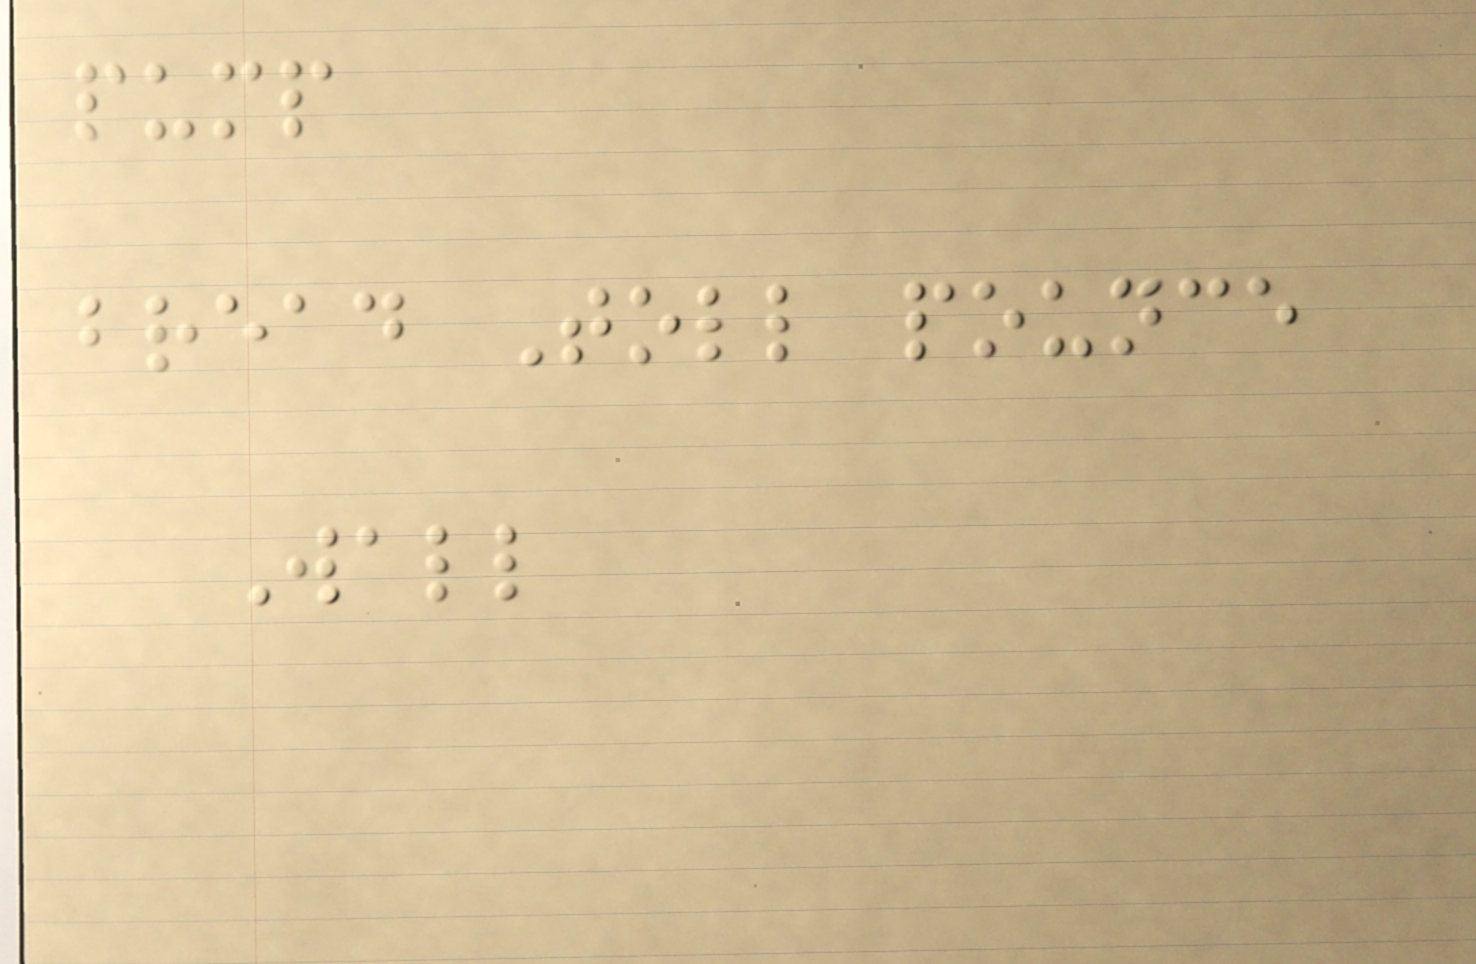pump
bread Toll pounce
Wall
